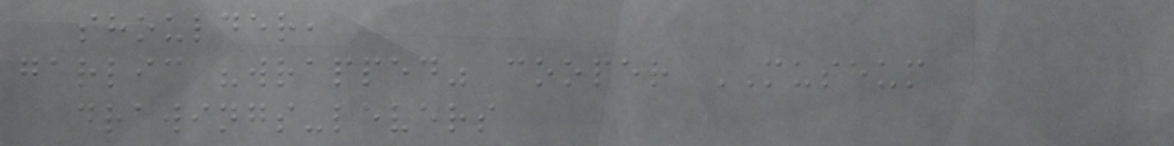shoulder,
garlic "wrapped" cooper MUSEUM
drawings-levers
